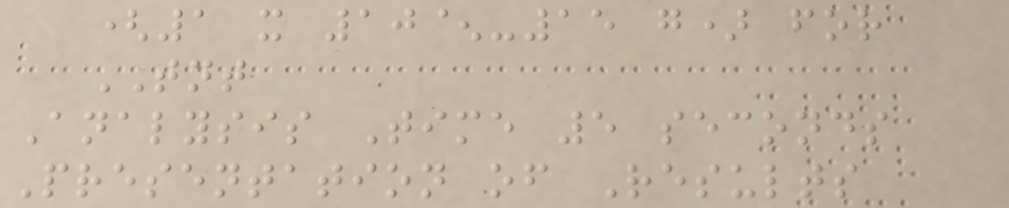(1 x 10^-15 g) for
TNT
Analysis Time 5 seconds
Presentation of Results
